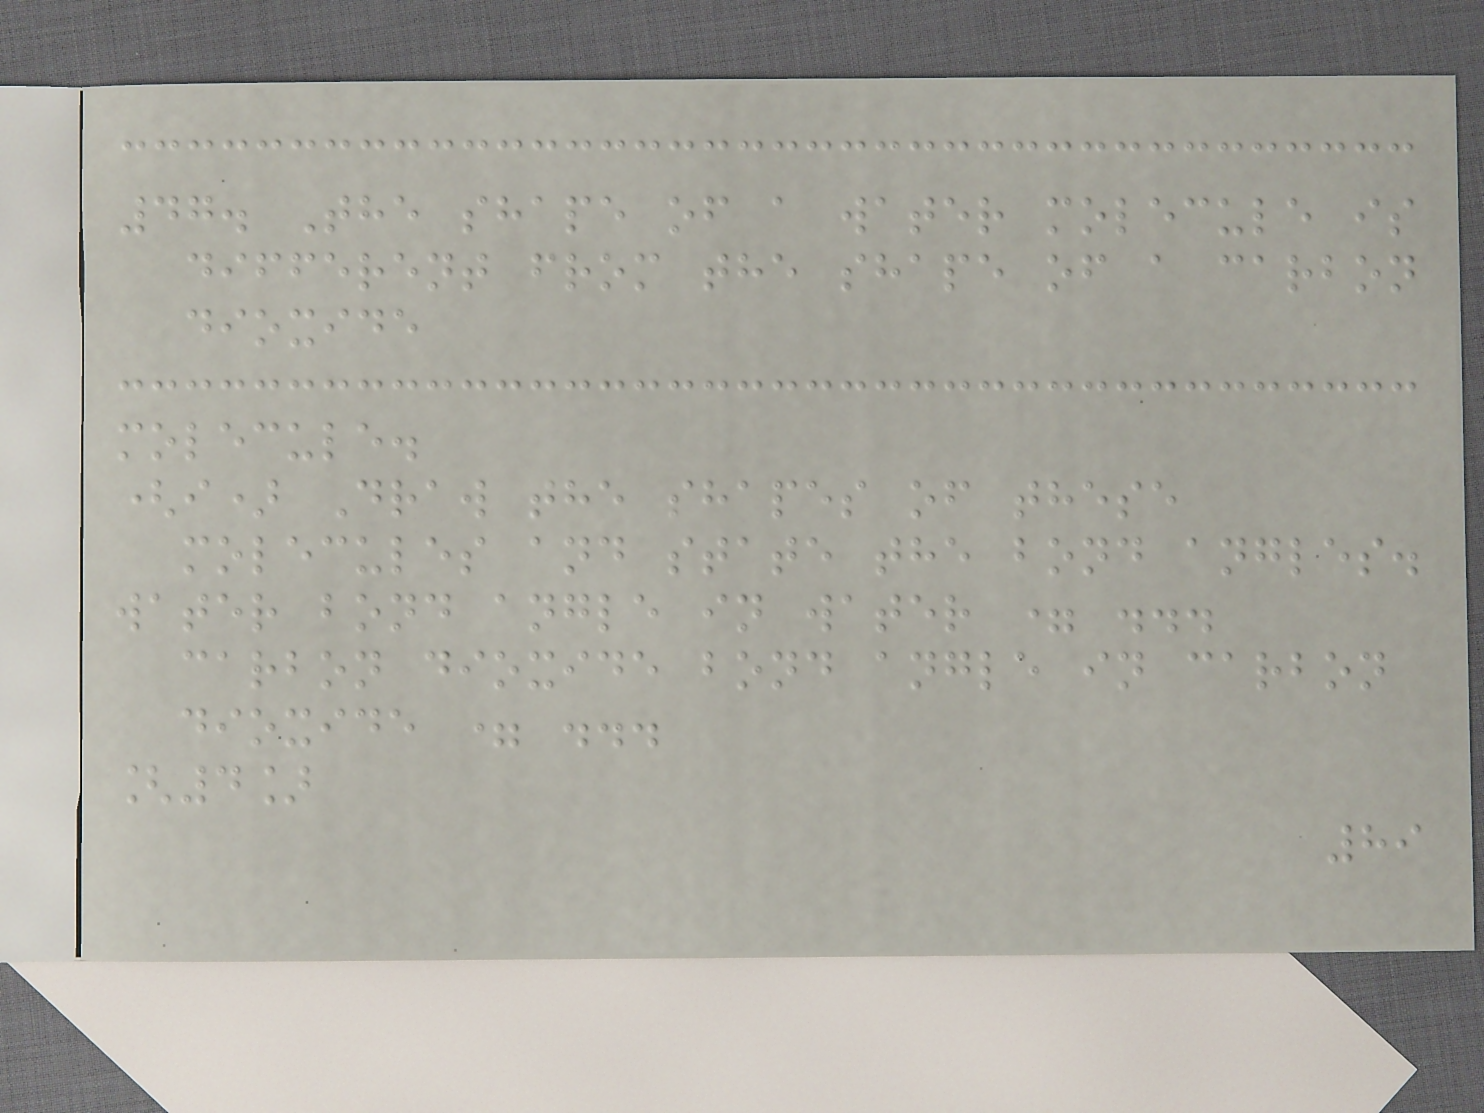47. The shape of a water molecule is
different from the shape of a carbon
dioxide
molecule.
(i) Draw the shapes of these
molecules and state the bond angles.
water bond angle in water = ...
carbon dioxide bond angle in carbon
dioxide = ...
[4]
89
